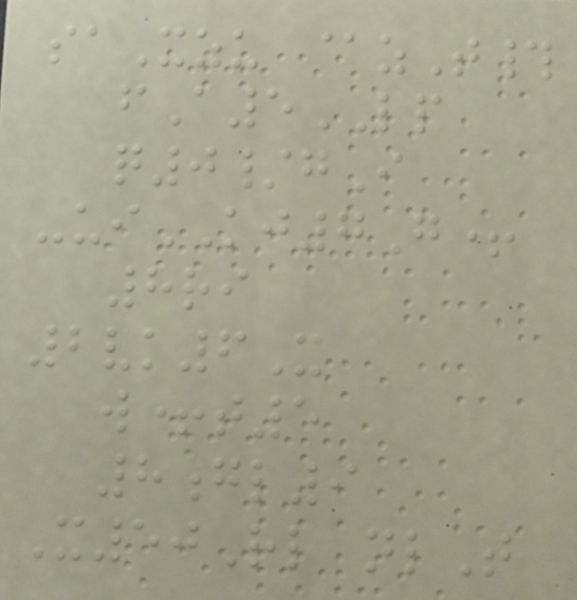saXzu @zT#
fA5LP
q0/gI
-uiKJ7G+
8ri
2vk6X
w+t5
8gl9
X50Rl nlT
